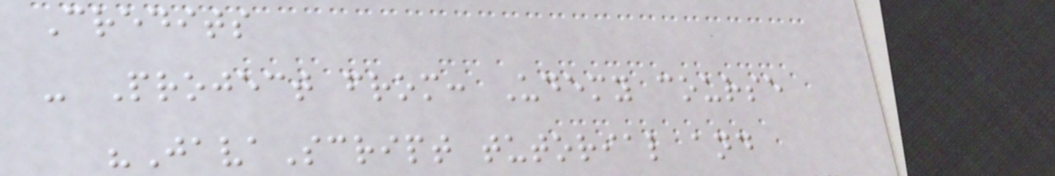Credits
- Project from: Udemy course
"JavaScript tutorial and
